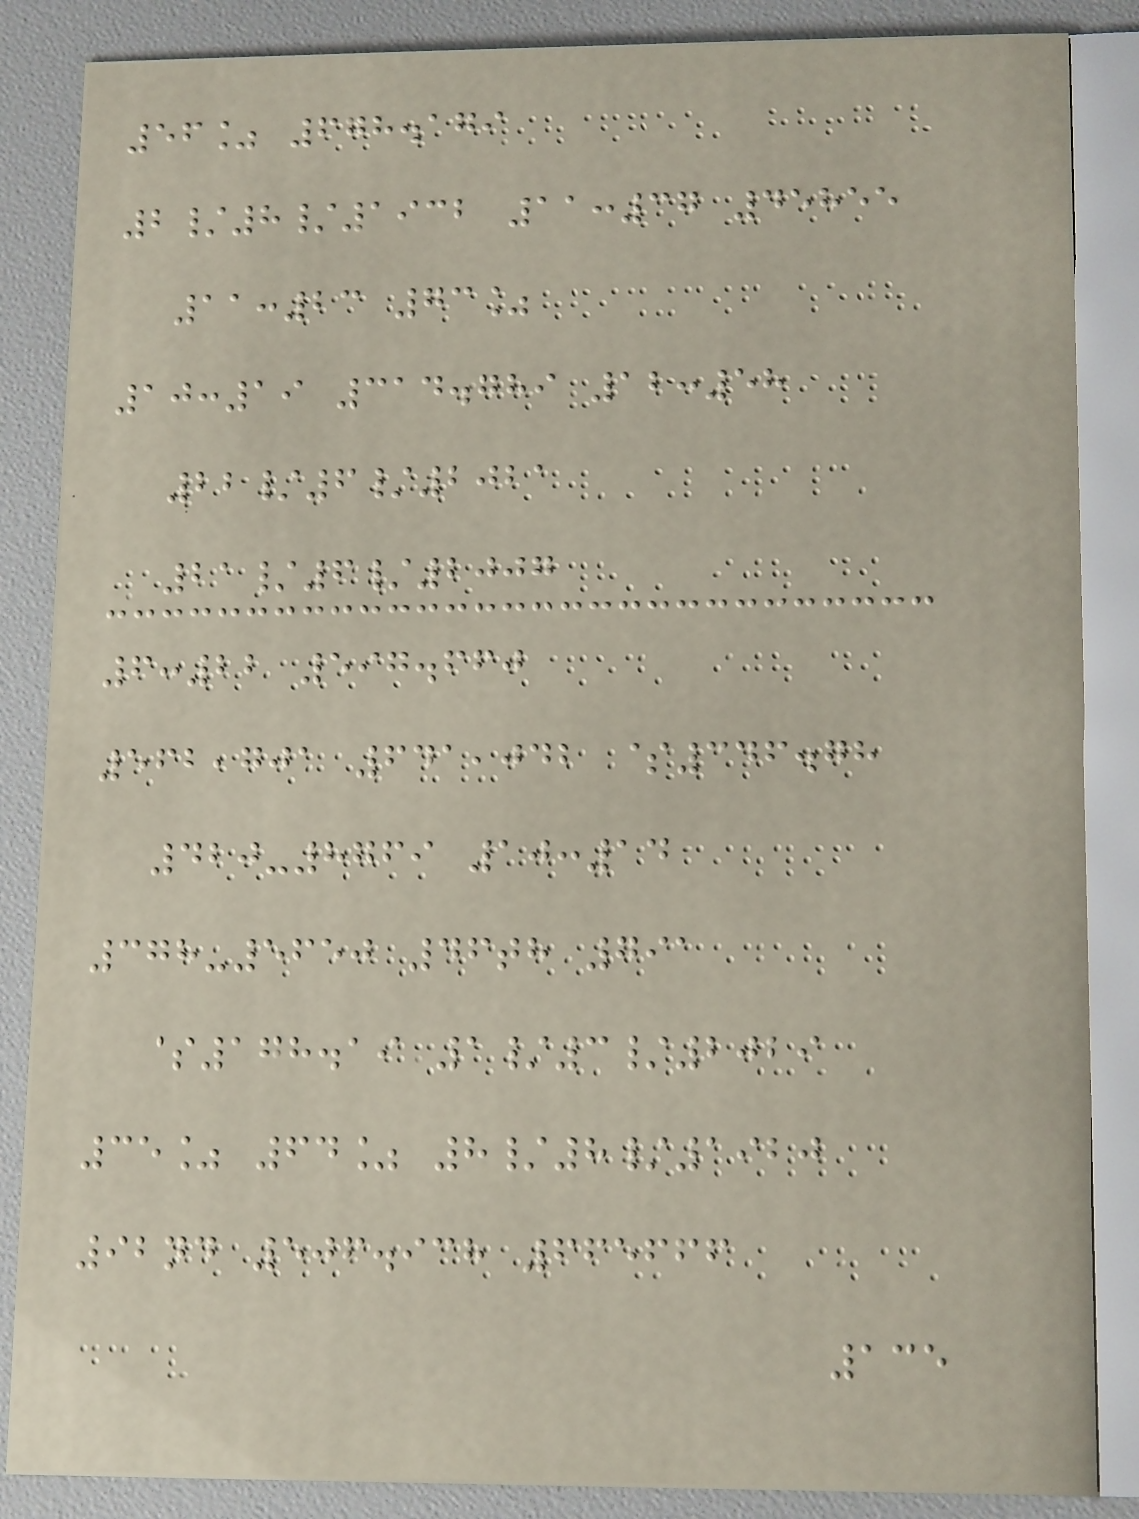56% 678.179
2/8/1932 11:37 45855
11:23 73%
10:19 314.789 12:58
22/6/2021
21/6/2007
6:22 597.660
562,701 641,042 $346.78
420-8769 10:14
378-5650 46th 791
$178.19 1/3/2029
35% 64% 8/8/1920
92nd 506.938 665666
135
